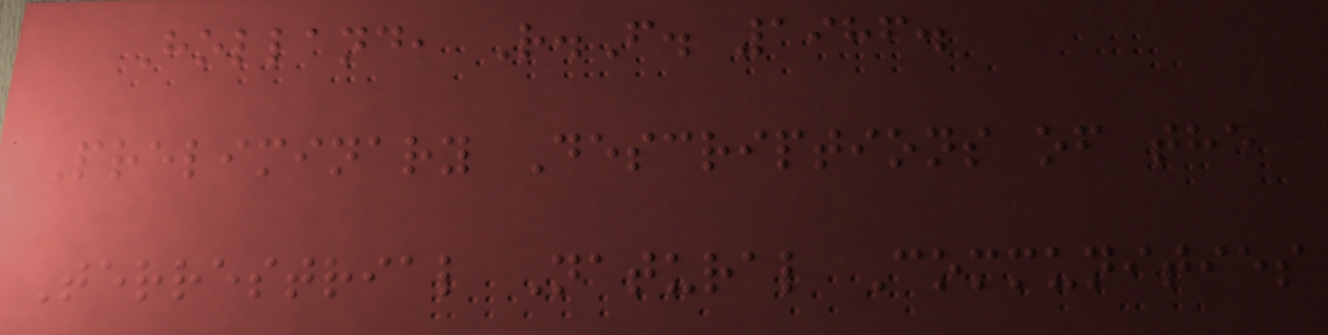Holland, R.F. 1986.
Preliminary Descriptions of the
Terrestrial Natural Communities
